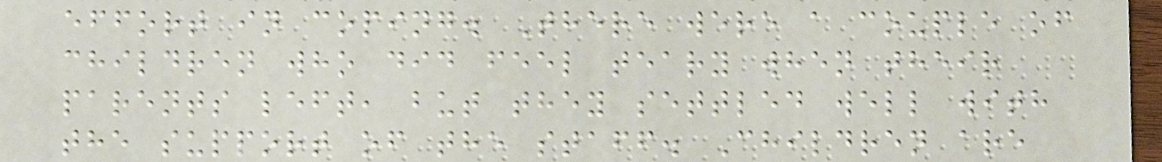effort in coping. There were a couple of
children who did feel teary when their
parents left, but they settled well with
the support of the staff. Children are
